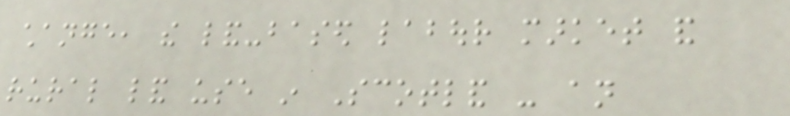change, the land-based labour market and
rural land use in Scotland - an
